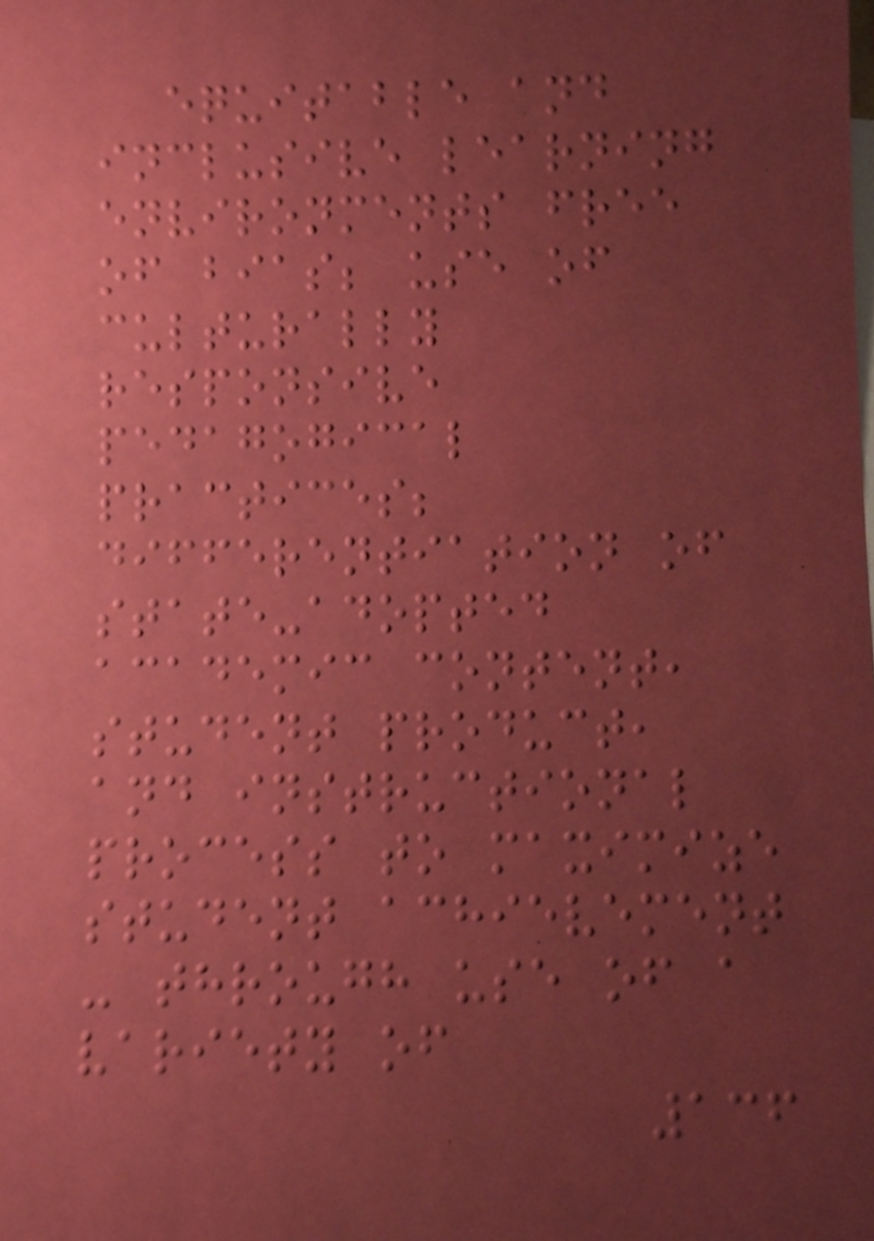equitable and
inclusive learning
environments free
of bias; use of
culturally
responsive
pedagogical
practices;
differentiation of
state-adopted
academic content,
student product,
and instructional
process to maximize
student achievement
- through use of a
variety of
136
